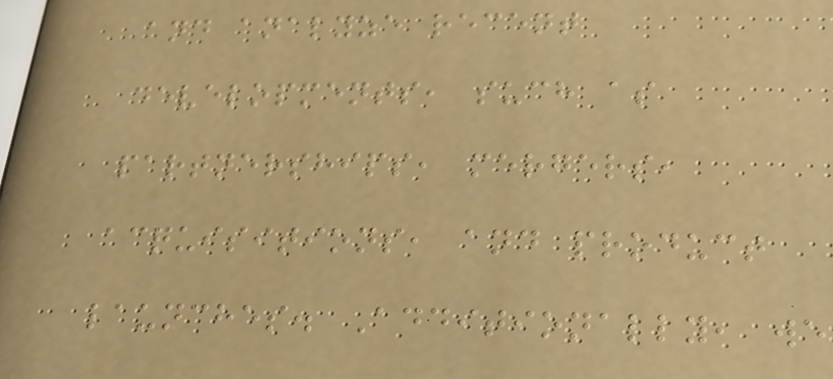and analyze recent
developments, such as
partnerships, mergers,
acquisitions, and product
launches. Additionally, we
